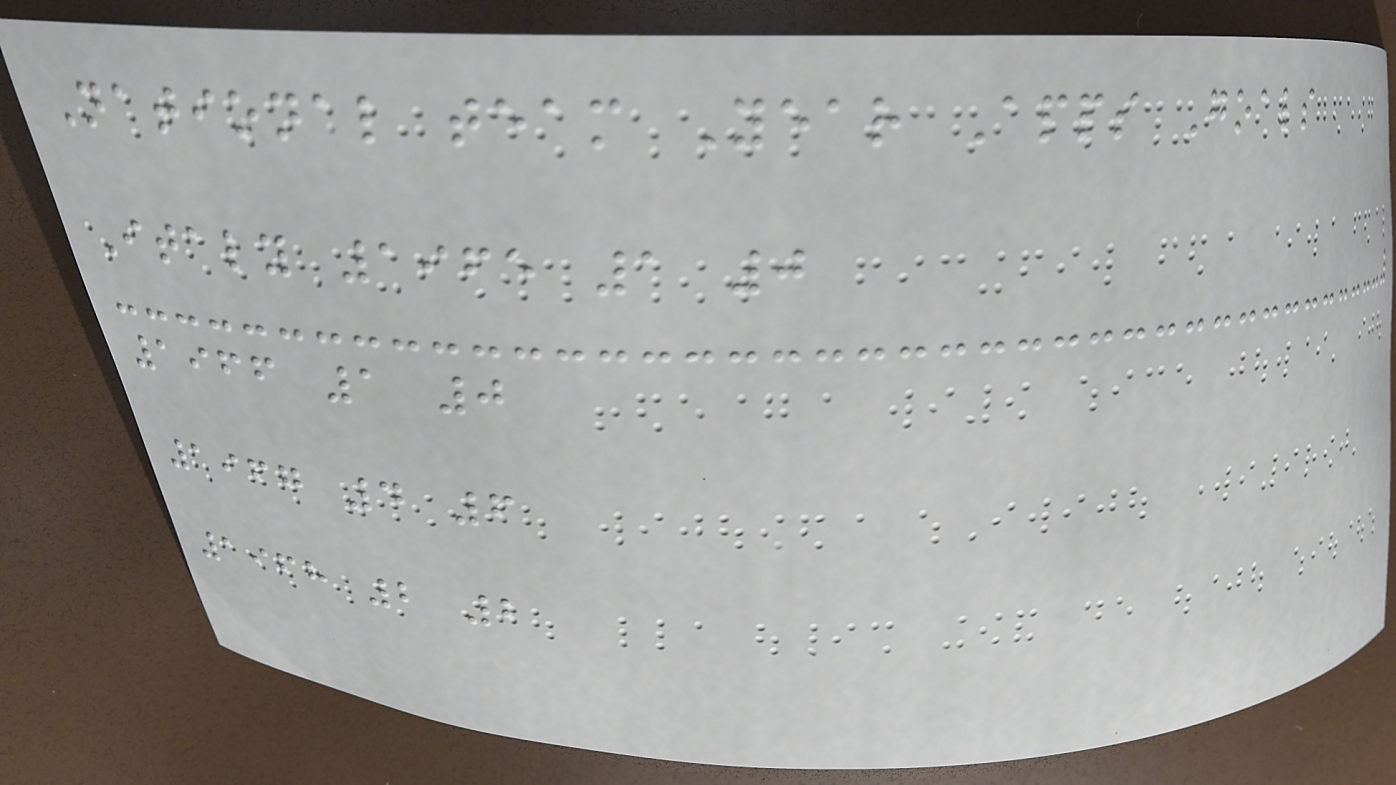National team Year Apps Goals
Italy 1965 1 0
1966 1 0
1967 4 6
1968 2 2
